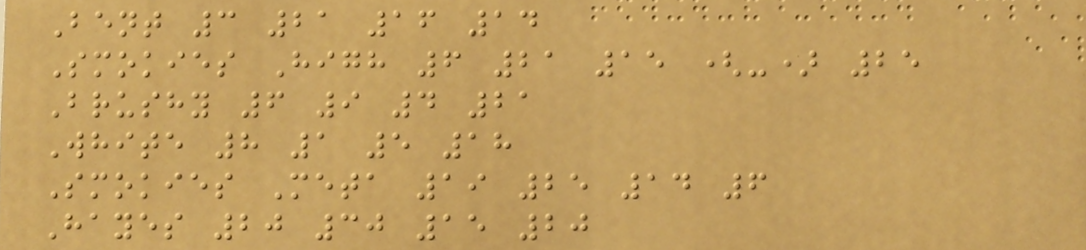Bent 3 21 16 14
Smokies High 6 21 15 (-) 25
Brushy 6 9 4 21
White 8 1 5 18
Smokies Meta 19 25 14 6
Hayes 20 30 15 20
